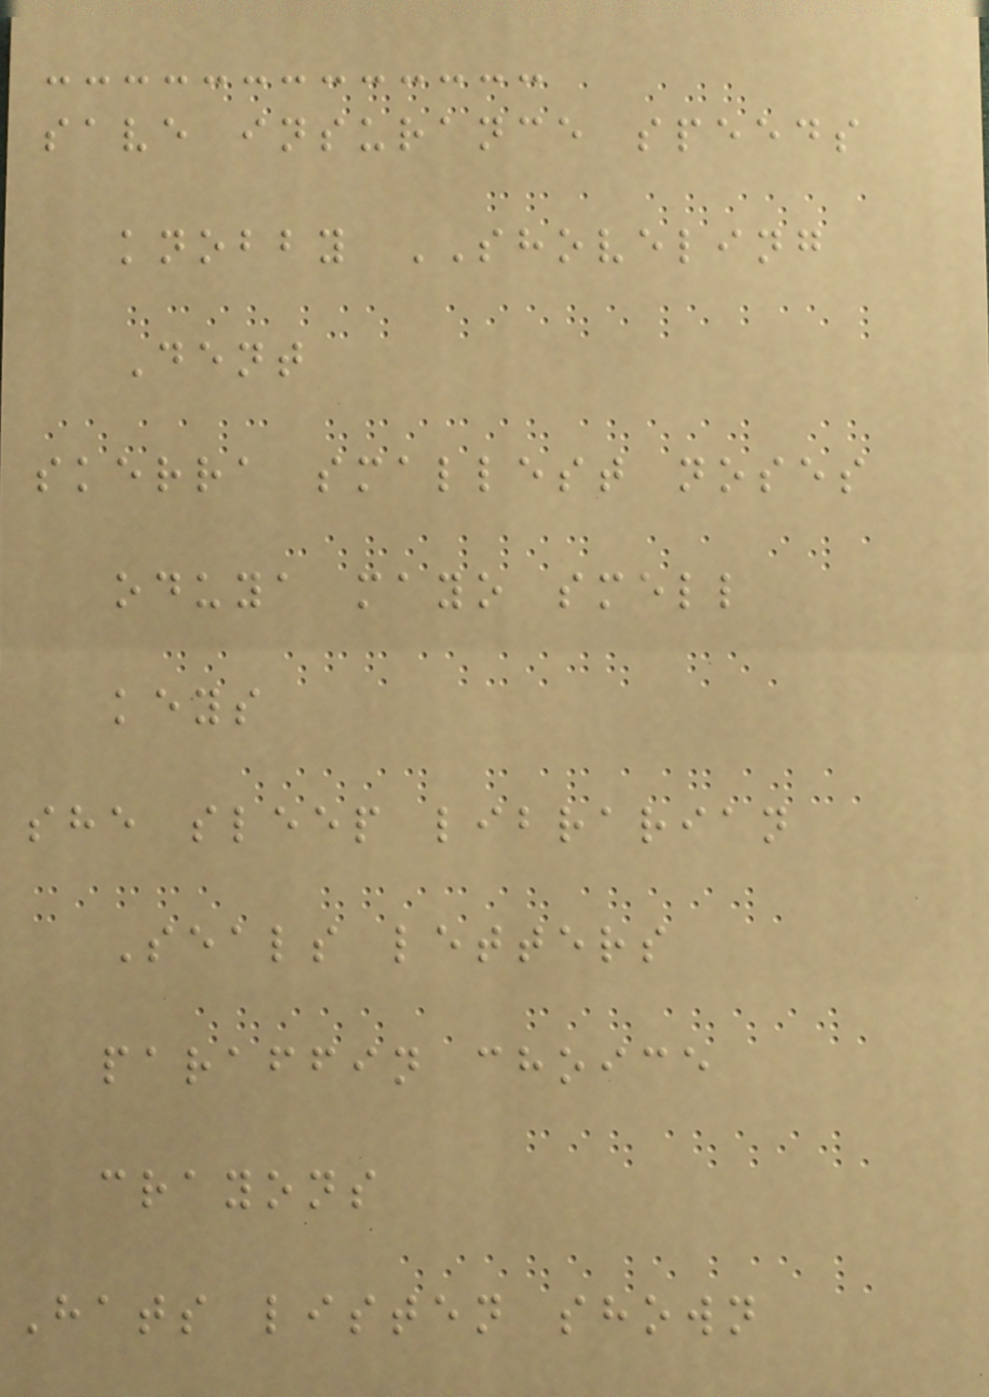save insurance speeds
knobby SHOVELING
Dent
skerra smallest noses
oduya mayo smell
keys
she sleep librarian
Seals letters
paraffin choice
crayons
Hats listen shown
